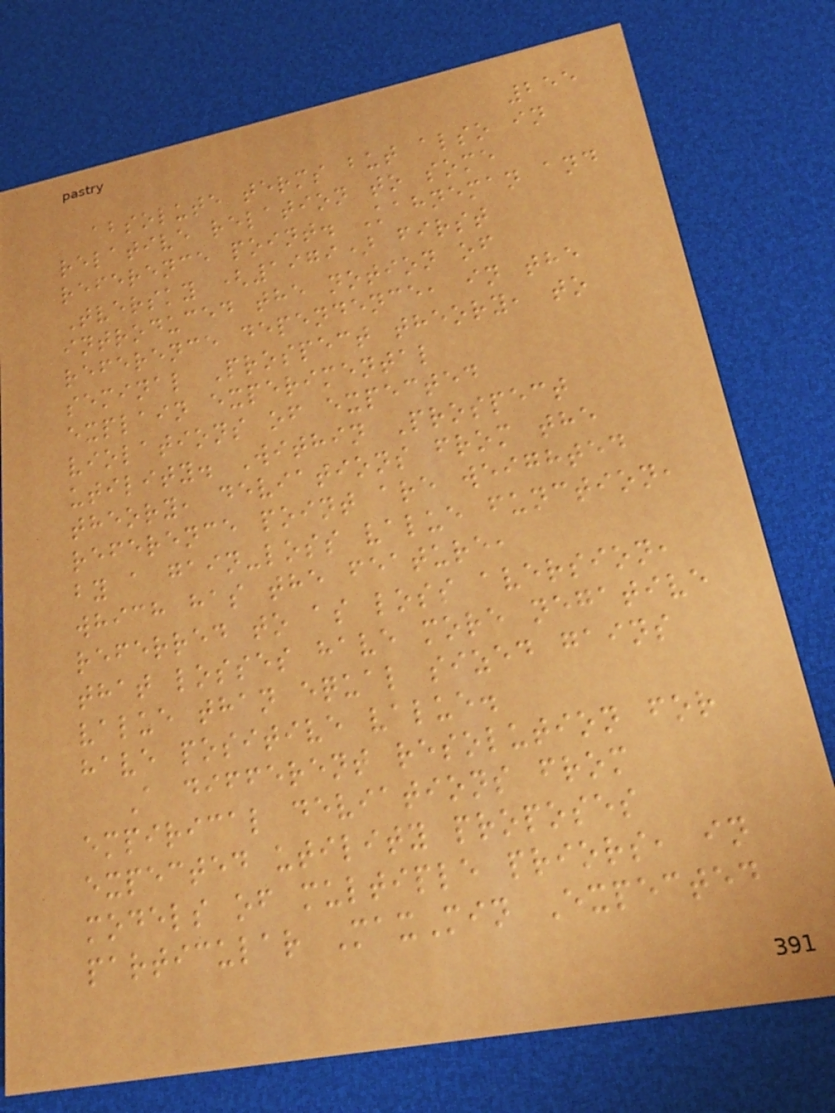255
absolute terms but also in
relative relation to some
reference point. Kahneman and
Tversky (1979) first
introduced the notion of
reference dependence, in the
seminal Prospect theory, to
explain experimental
violations of expected
utility. Within Prospect
theory, deviations from the
reference point are weighted
by a gain-loss value function,
which has the feature,
referred to as loss aversion,
that losses have more negative
value than equal sized gains
have positive value.
A different resolution for
empirical deviations from
expected utility proposes
models of multiple priors, in
particular MaxMin Expected
